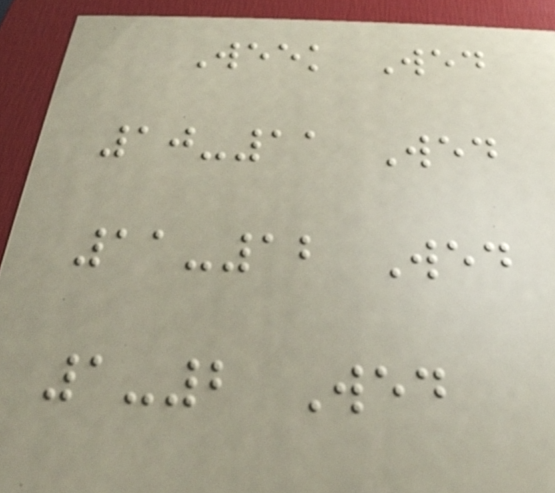Week Wed
10-11 Wed
11-12 Wed
1-2 Wed
